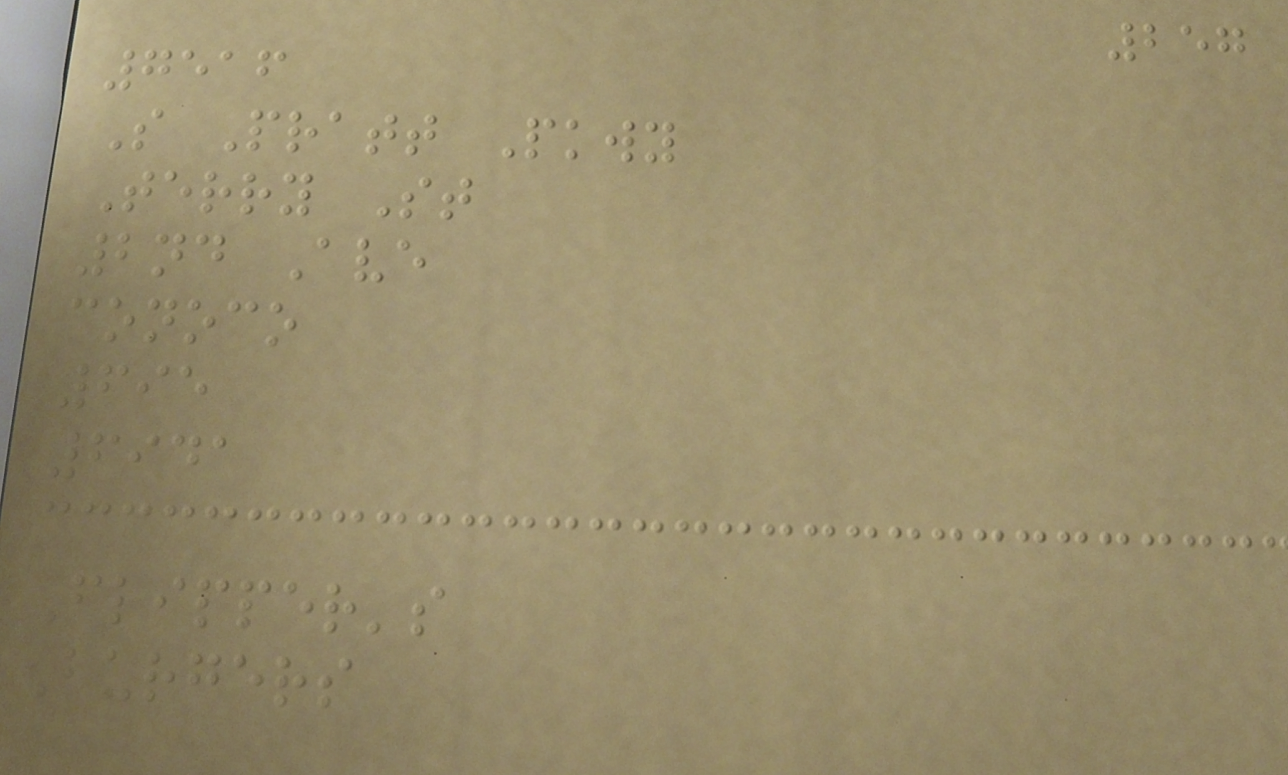257
7516
S Pratt Pkwy
Terry St
2nd Ave
conoco
695
6941
Flipper's
Burgers
